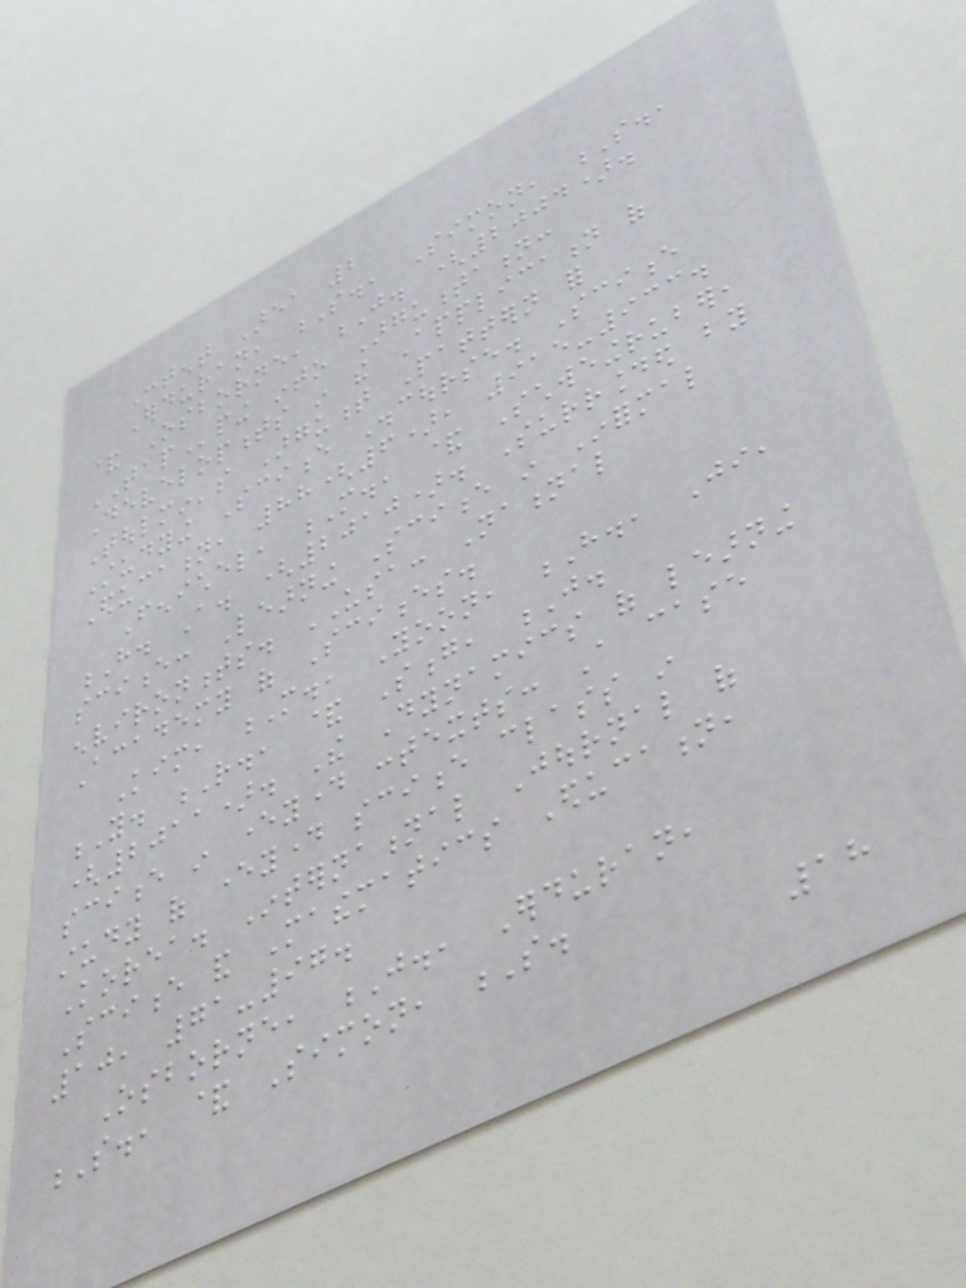Content Area 2
Erduran, S., Simon, S.,
& Osborne, J. (2004).
TAPping into Argumentation:
Developments in the Application of
Toulmin's Argument Pattern for
Studying Science Discourse. Science
Education, 88(6), 915-933.
Fenichel, M., & Schweingruber,
H. A. (2010). Surrounded by
science: Learning Science in Informal
environments. USA: National
Academy of Sciences.
Kim, M., Yoon, H., Ji,
Y. R., & Song, J.
(2011). The Dynamics of learning
science in everyday contexts: A case
study of everyday science class in
Korea. International Journal of
Science and Mathematics Education,
10, 71-97.
Osborne, J., Erduran,
S., & Simon, S.
18
